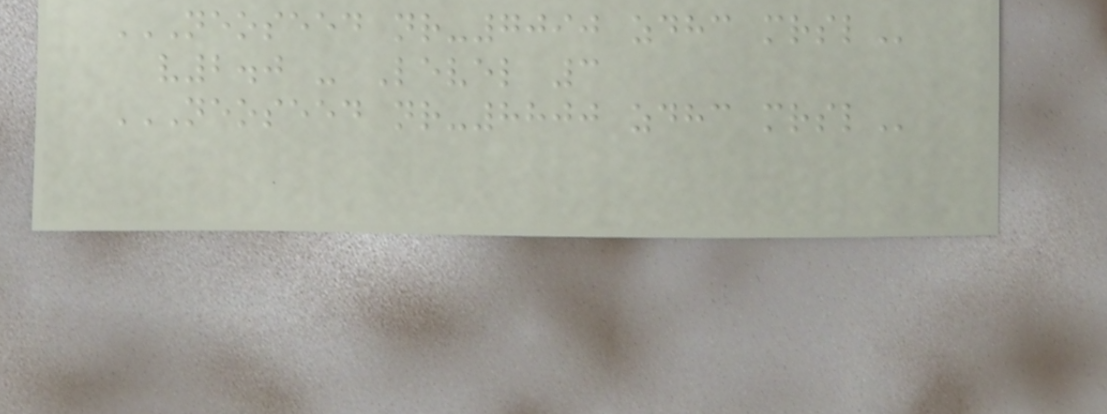NEOSEED NR-7090 ZDHC MRSL
v2.0 - Level 3
NEOSEED NR-8800 ZDHC MRSL
